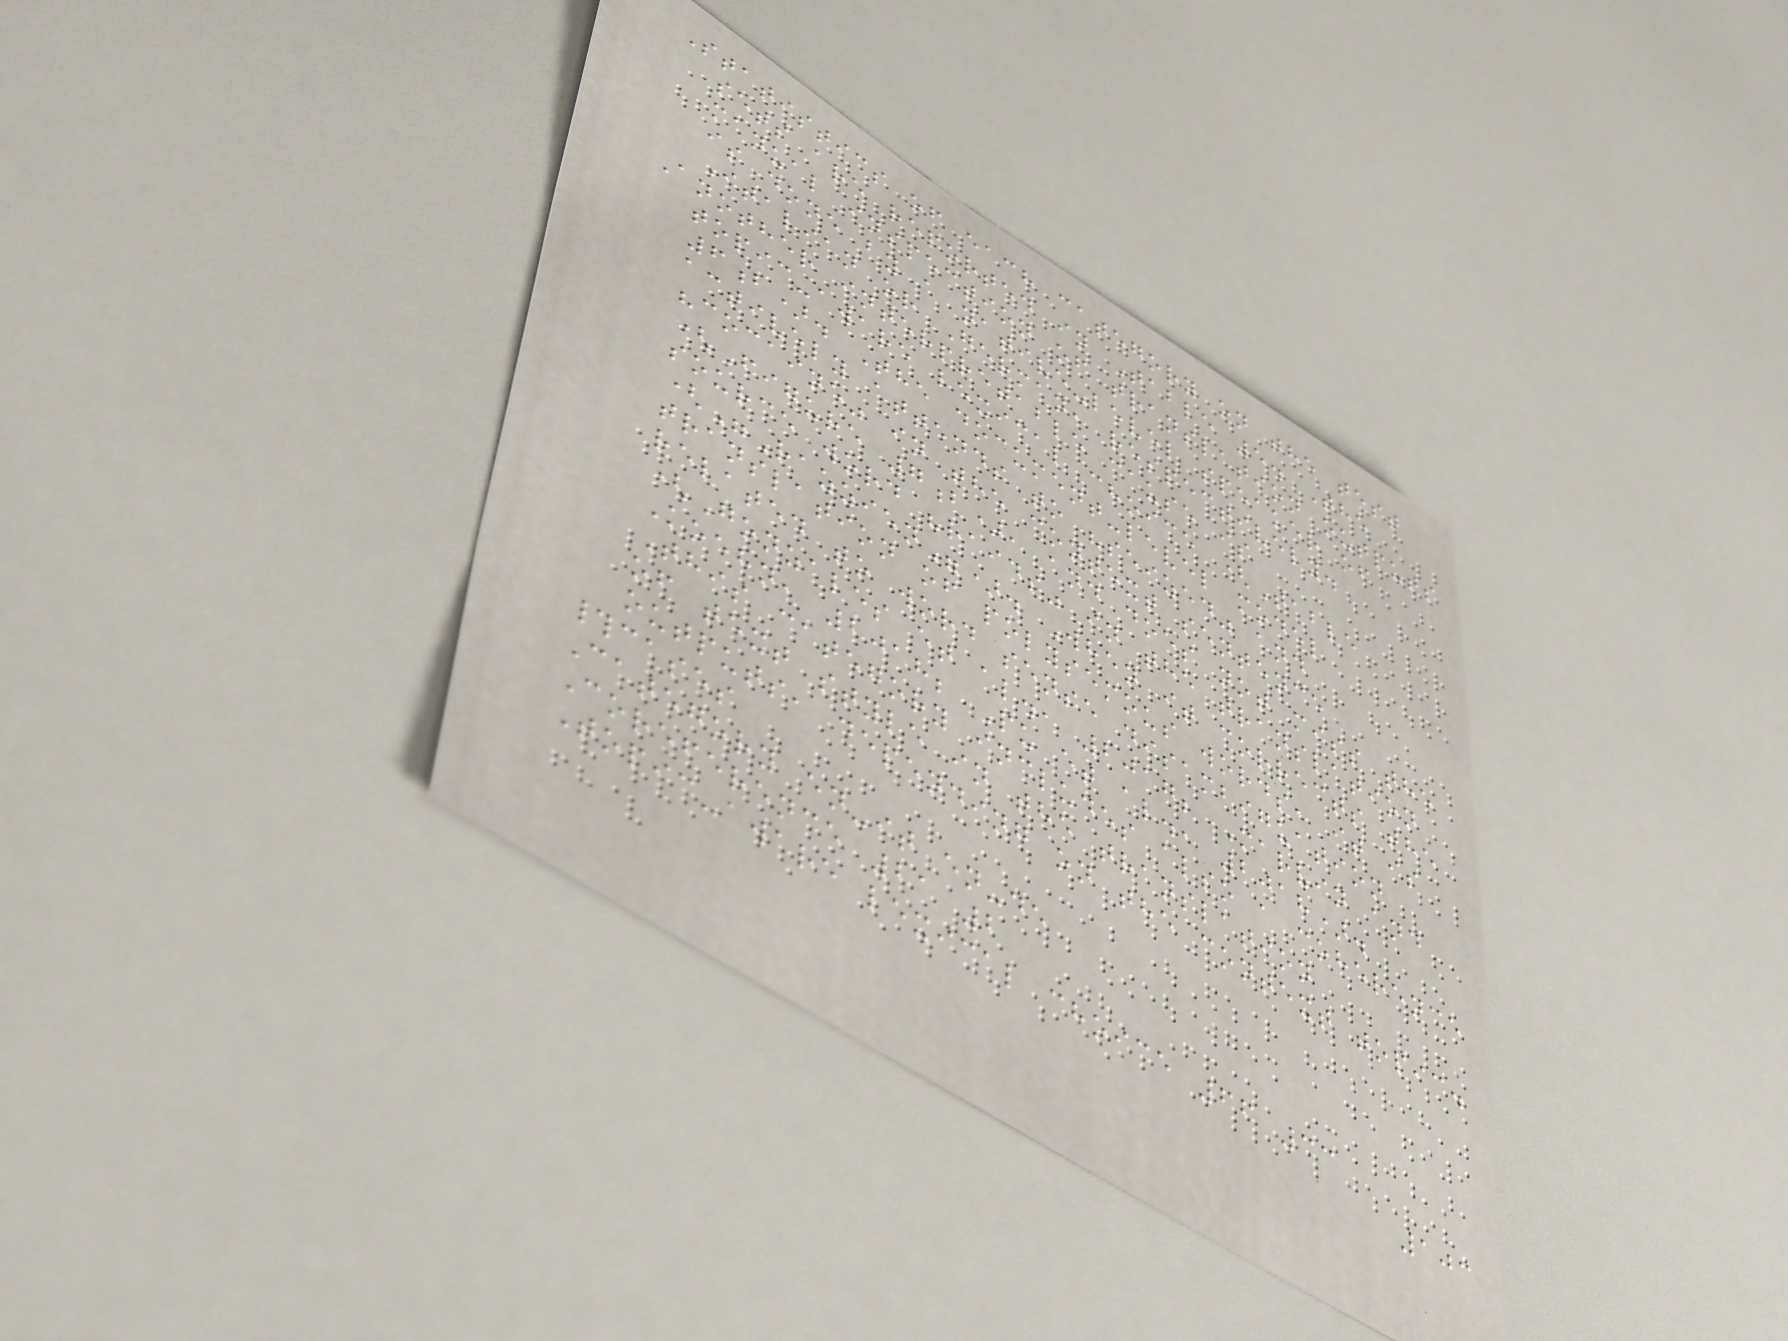Statistics of each category on the test
sets are reported in Table 5. The
manual inspection of translation outputs
is done by a native-level speaker of
Italian or German, respectively.
Another interpretable cause is
topic-aware lexical choice (Table
6b). The document-level model
actively attends to "seized" and
"cocaine" in the context sentence
(Figure 7b), and does not miss the
source word "raids" in the translation
("Razzien"). When it corrects the
translation of polysemous words, it is
related to word sense disambiguation
(Gonzales et al., 2017; Marvin and
Koehn, 2018; Pu et al., 2018).
This category includes also a coherence
of text style in the translation
outputs, depending on the context topic.
#cases
Category en-it en-de
Coreference 21 2
Topic-aware lexical choice 66 33
103
